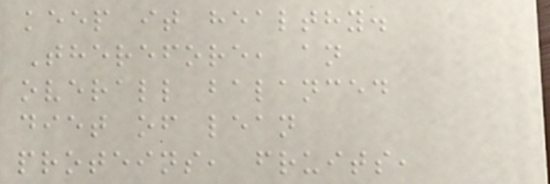keep it healthy.
Therefore, an
overall balanced
diet of lean
proteins, fruits,
